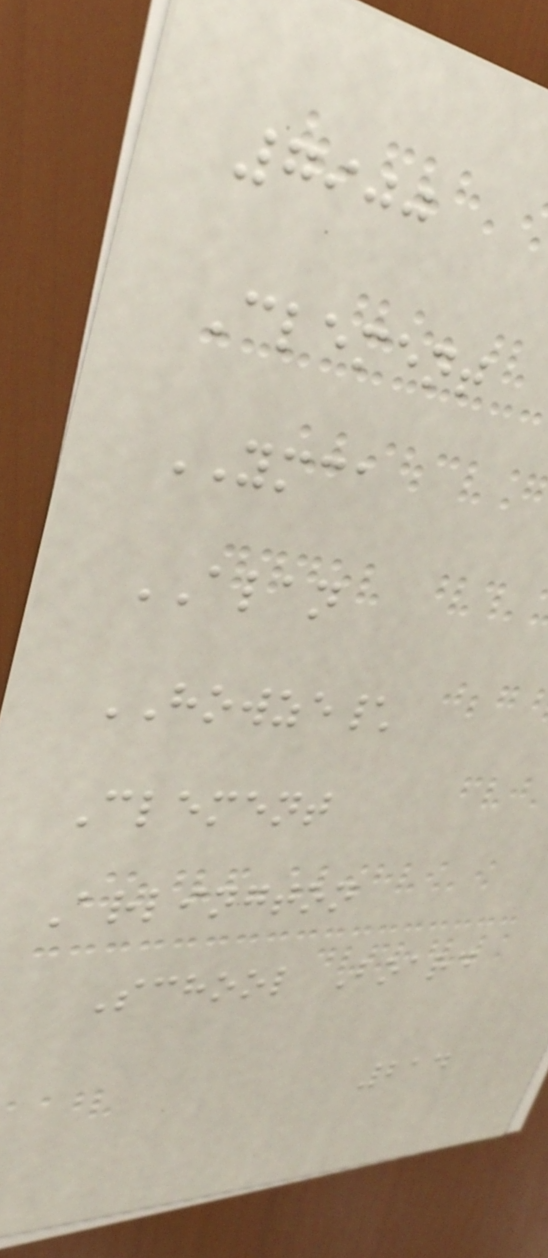7900
Clement
YMCA
ALAN
HOWZE\
Clement
Arlington
School Board
214
